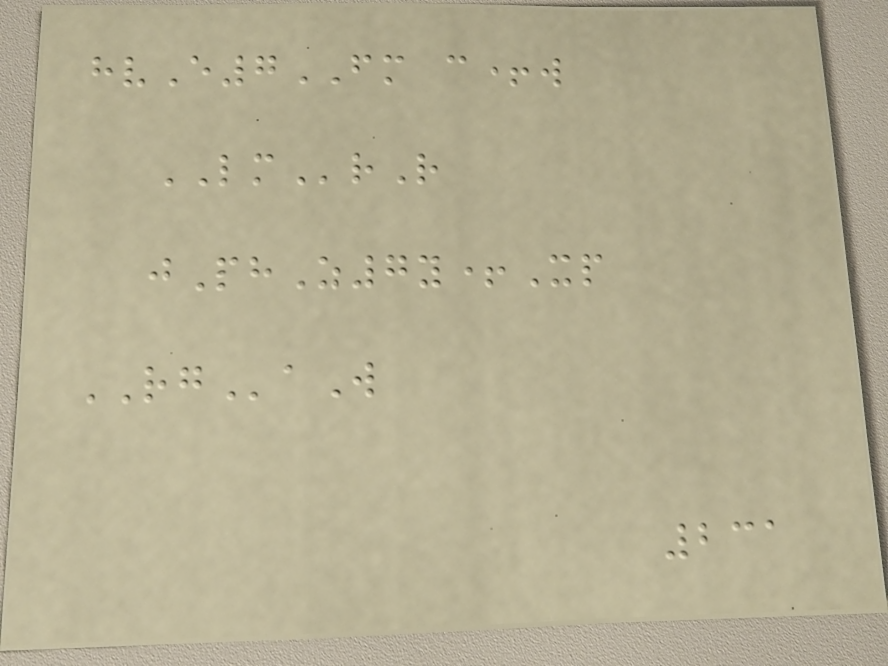hvE7FM c+w
LMrR
jPhZ7y+Xp
RGaW
231
